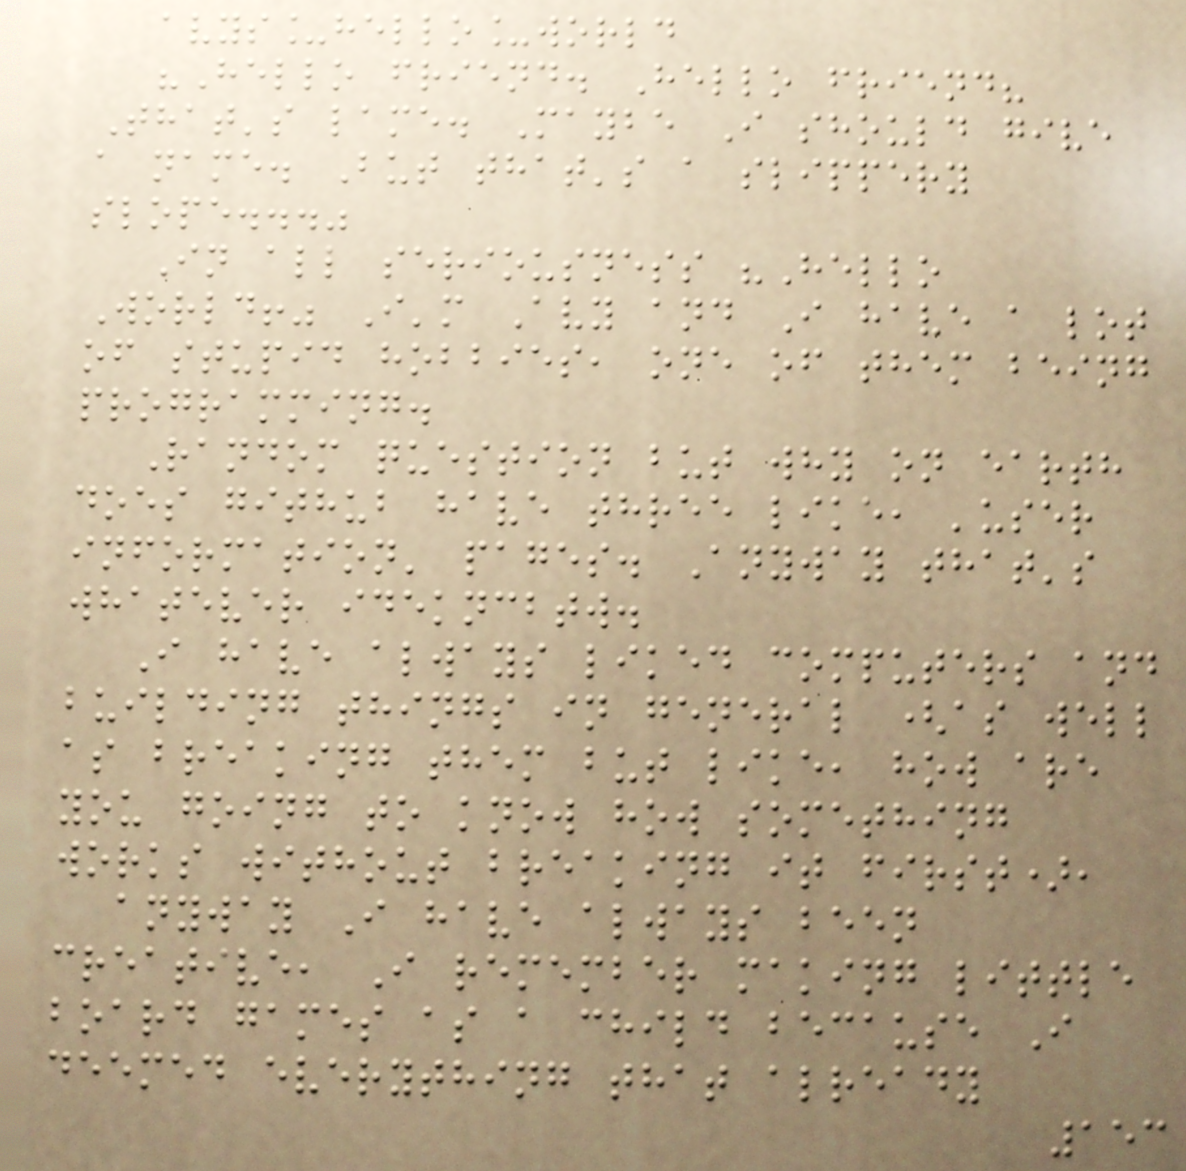avys_hello_world
"Hello friend. Hello friend?
That's lame. Maybe I should give
a name. But that's a slippery
slope..."
In all seriousness "Hello
World!" I'm Avy and I have a lot
of stupid hobbies, one of them being
programming.
Random question but why on earth
does github have three like, 'user
information' pages. Anyway that's
whatever idekncbtw.
I have always liked computers and
building things in general (as well
as breaking them but like, how are
you going to know how something
works without breaking it first),
anyway I have always been
creative, I remember making little
board games as a child because I
deemed everything that already
153
